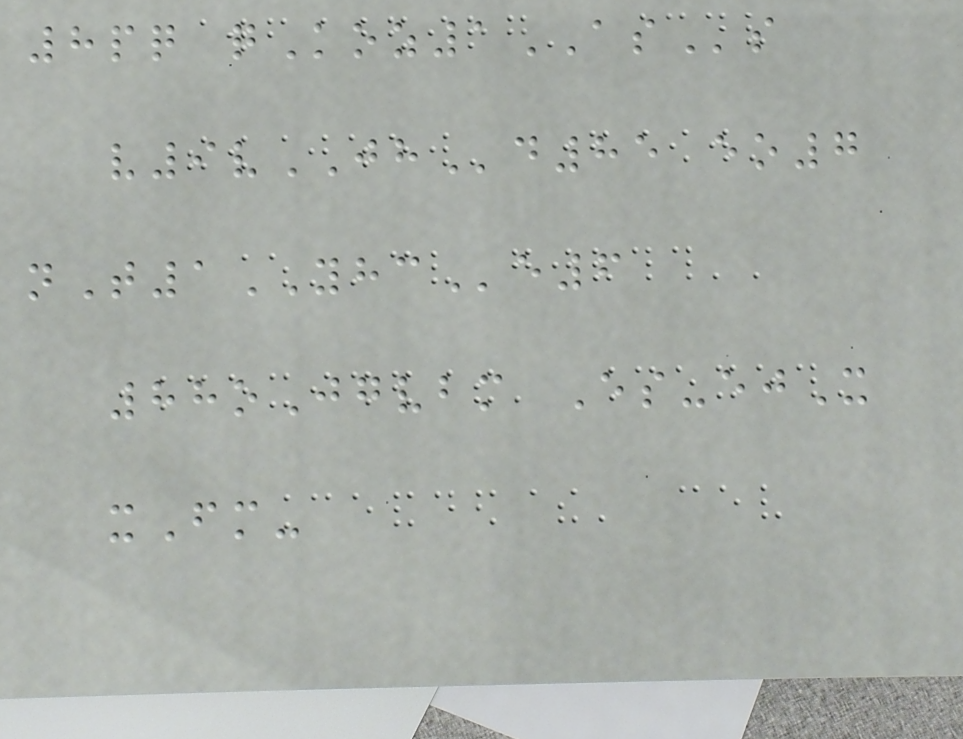8pq qKoz1ASs
v9vJHd85 eo7
nT1YHCe6
88oJgvbm Es-ejX
xFm-
